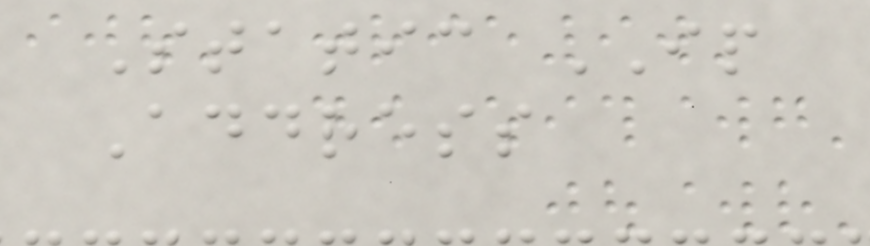Static IP
Address
